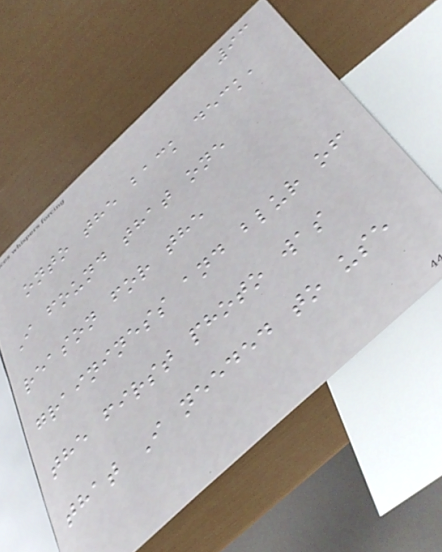93
onto the back deck,
I found that one
reason for the
graininess and blur of
the first photo was
that I needed to use
